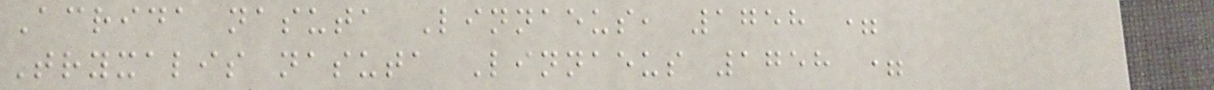Acrida nasuta Linnaeus, 1758 =
Tryxalis nasuta Linnaeus 1758 =
